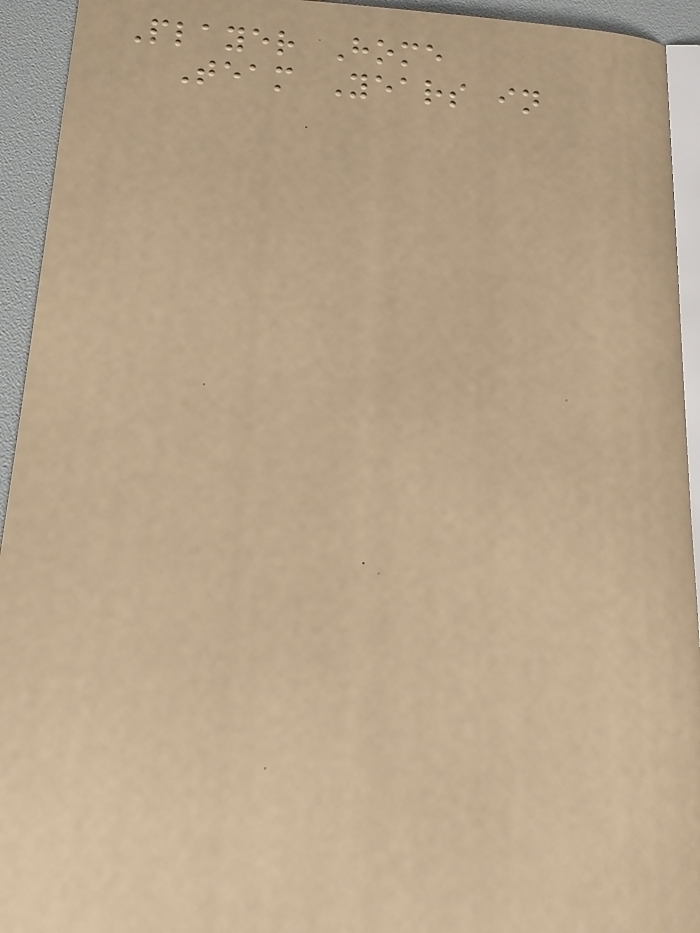Player Home
Team Years in
